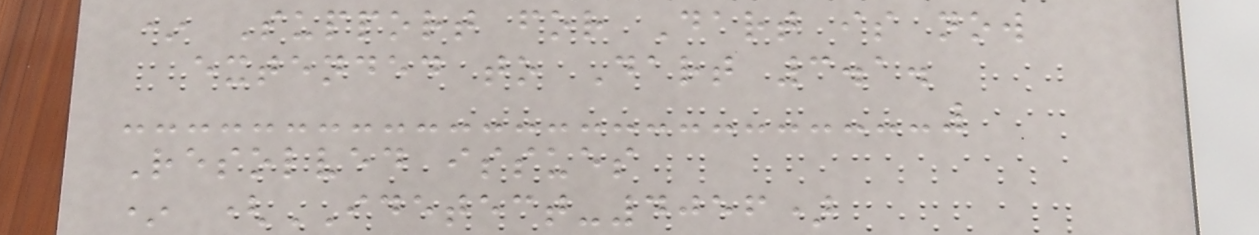* Support for Dart is now
extended to Dart 3.1.
Resolved issues
* (IDETECT-4056)
